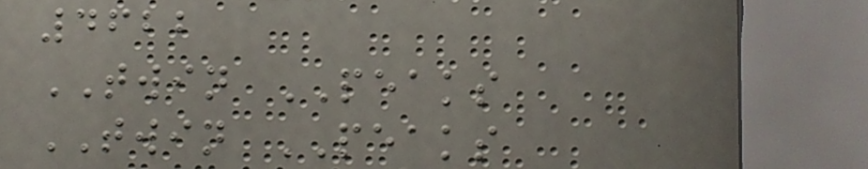4622
TWIN PEAKS
TWIN PEAKS
